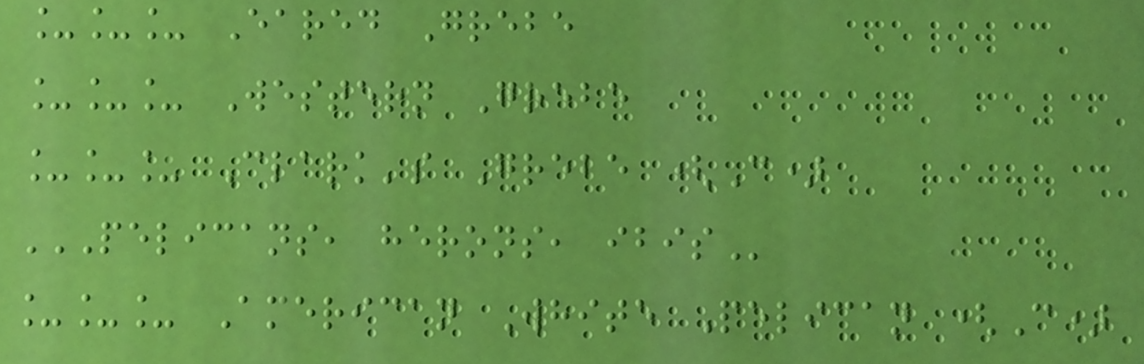___ Eared Grebe
___ Western Grebe
___ Clark's Grebe (C)
PELICANS, HERONS, IBIS
___ American White Pelican (C)
